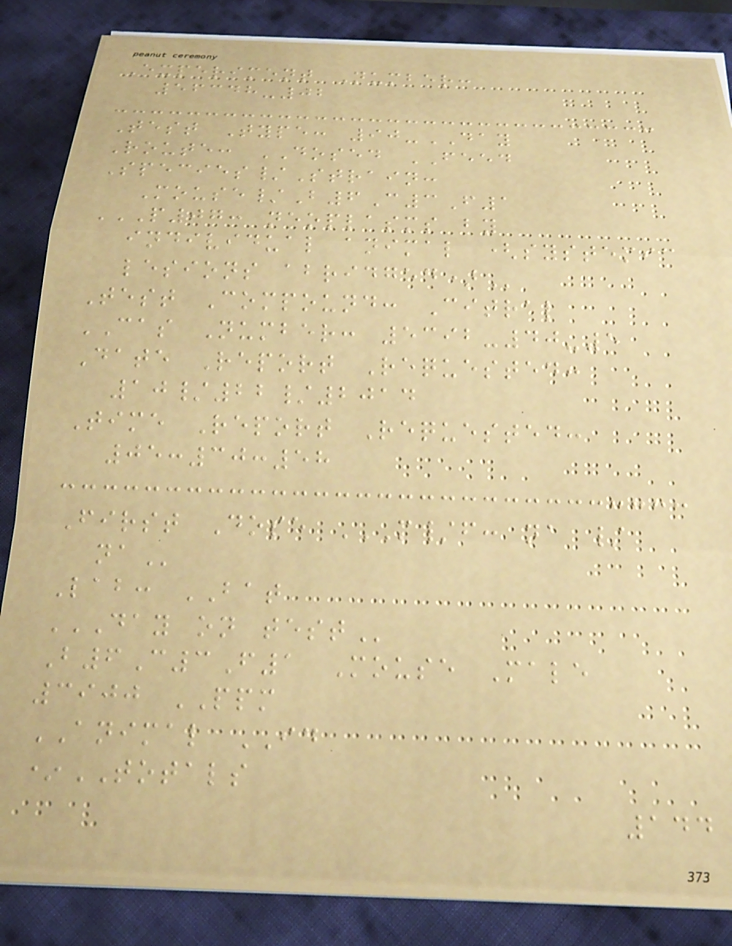Experiment Number:
56348-02
Test Type: 90-DAY
Route: DOSED FEED
Species/Strain:
Mouse/B6C3F1
P07: NEOPLASMS BY
INDIVIDUAL ANIMAL (SYSTEMIC
LESIONS ABRIDGED)
Test Compound: Citral
CAS Number: 5392-40-5
Date Report Requested:
10/22/2014
Time Report Requested:
05:30:58
First Dose M/F: NA /
NA
Lab: BAT
DAY ON TEST
B6C3F1 Mouse Male
3900 PPM
ANIMAL ID
*TOTALS
144
